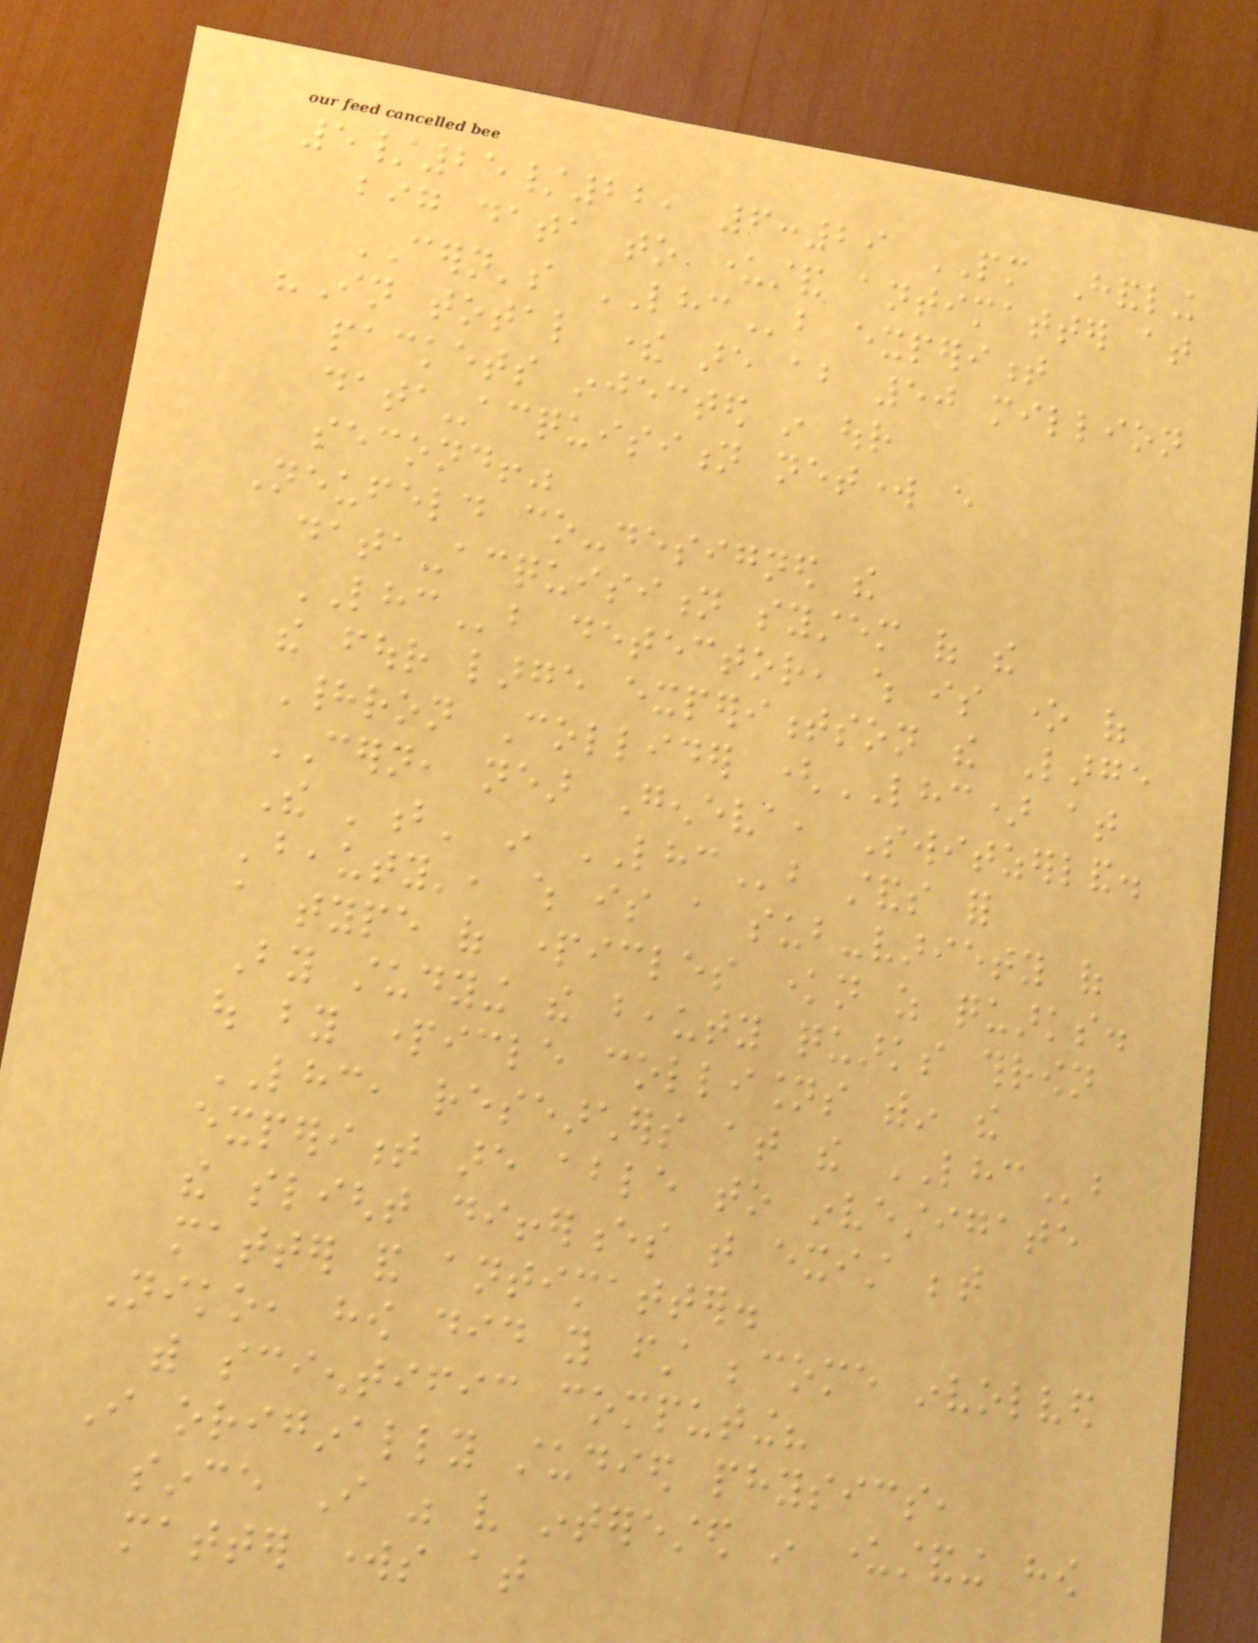5/25/22, 6:29 PM Handling
big data to understand antimatter at
CERN's LHCb experiment
"In total there are about 50 million
packets injected in our
data-acquisition network every
second!"
Neufeld co-designed the
data-acquisition system of the
LHCb detector, which is one of
the four large experimentson the Large
Hadron Collider (LHC) at
CERN, near Geneva, Switzerland.
The 'b' in LHCb stands for
'beauty', which is a sub-variety of
a type of particles known as quarks.
By studying the beauty quarks thrown
out by particle collisions within the
LHC, researchers at the LHCb
experiment are able to investigate
the slight differences that exist between
matter and antimatter.
Niko, how did you first become involved
with scientific computing?
I originally studied physics,
since I was very interested in understanding how
matter works at
